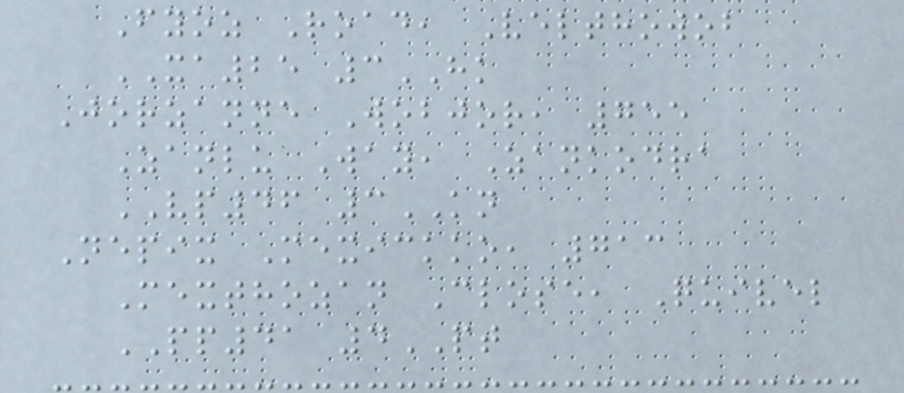Fyoz Road, Velthowob
XA25 3HK
Jorzanne Wobjor, 755
Zanlu Way, Zankodra
VP46 3KN
Nepix Mexickko, 713
Mexthozan Close, Quivel
PP41 4PT
